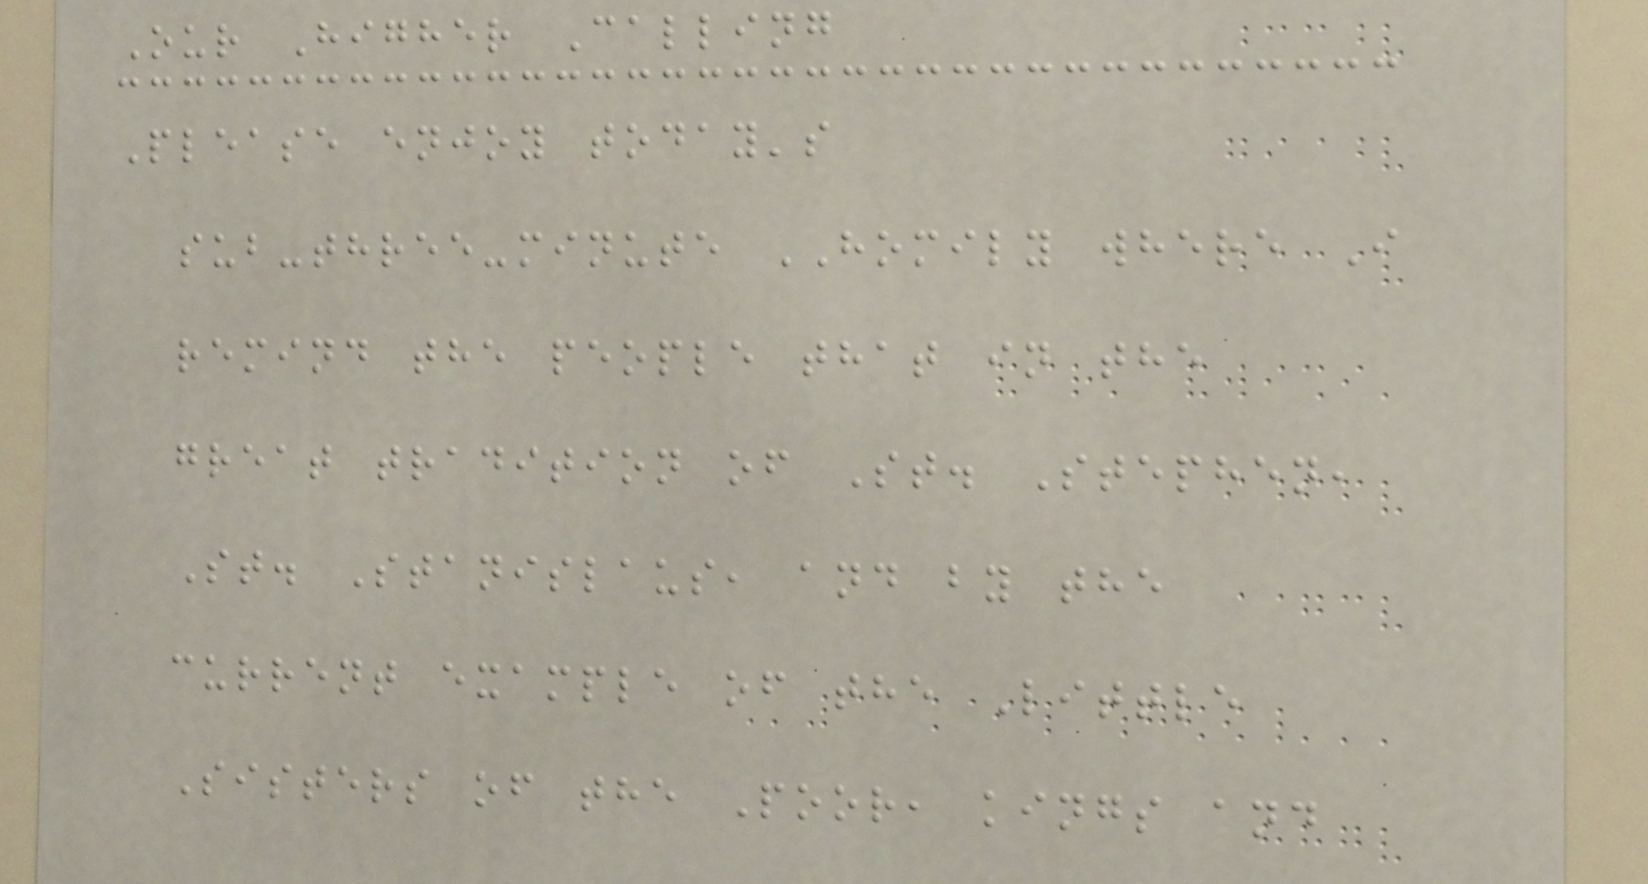Our Higher Calling
Please enjoy today's
sub-three-minute HOMILY where I
remind the people that in the
great tradition of St. Stephen,
St. Stanislaus, and by the
current example of the Little
Sisters of the Poor, kings and
